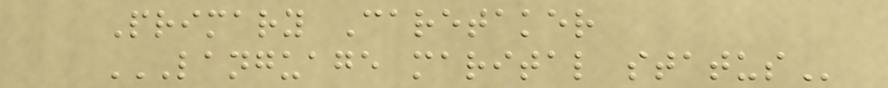Primary Caretaker
LANGUAGE MARITAL STATUS
